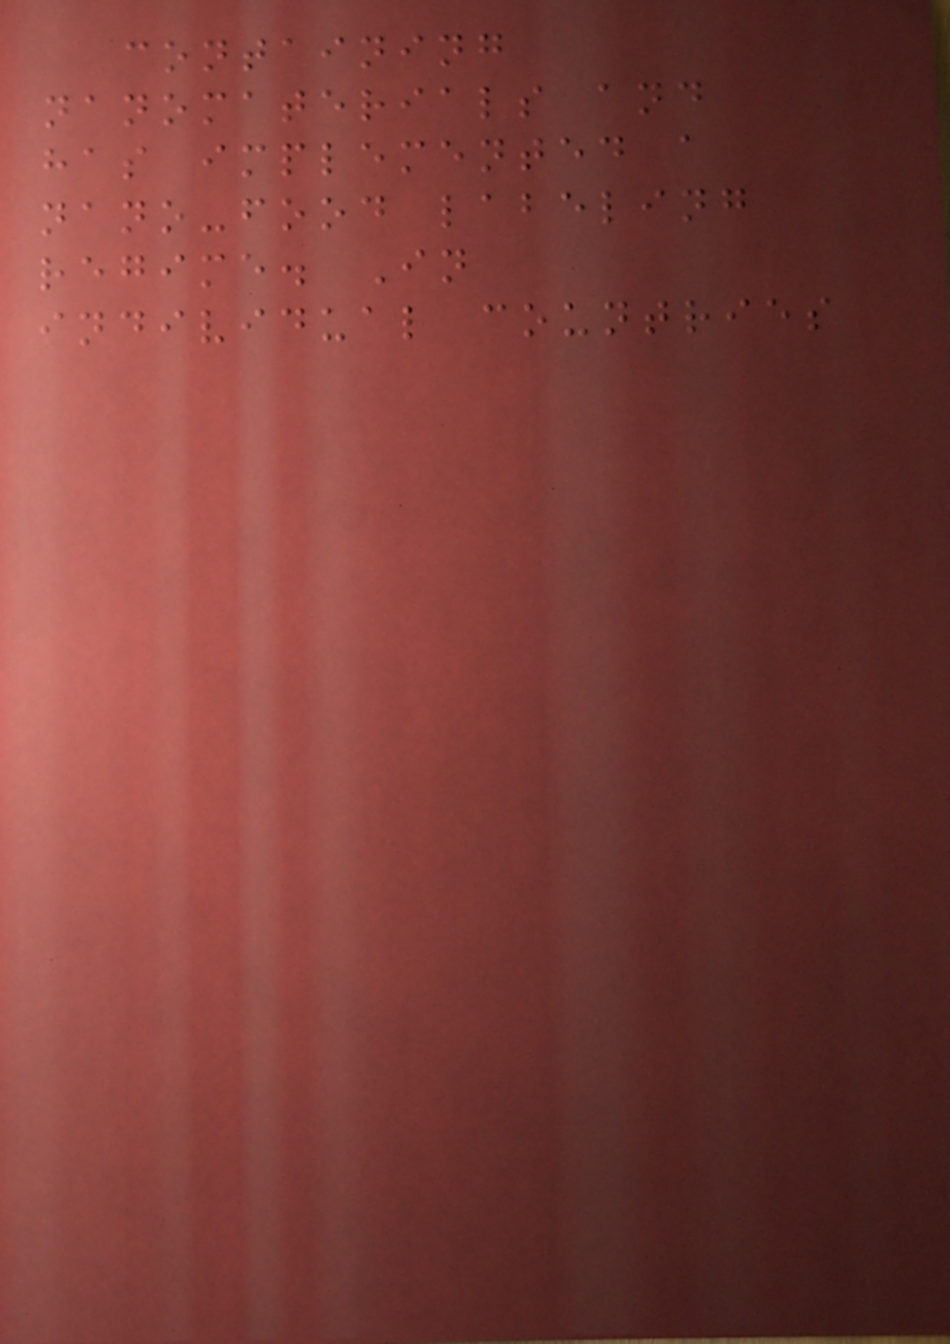containing
nanomaterials and
has implemented a
nano-food labeling
regime. In
individual countries
